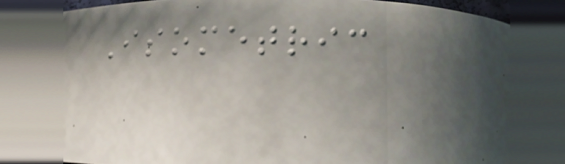Isometric
